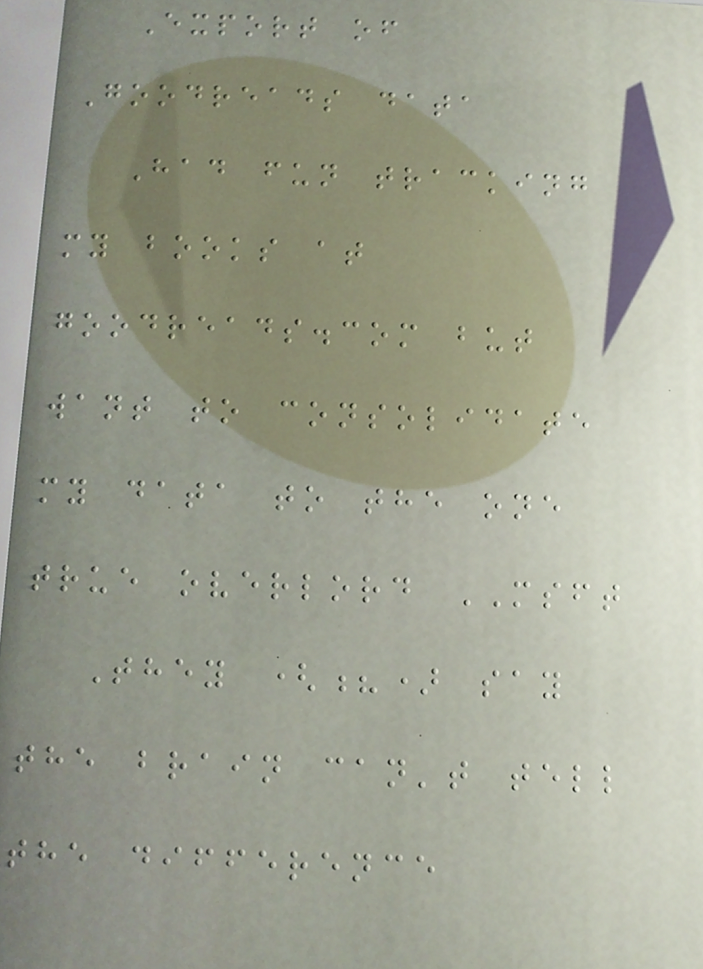Export of
Goodreads data
Had fun tracking
my books at
goodreads.com but
want to consolidate
my data to the one
true overlord MSFT
They (?) say
the brain can't tell
the difference
